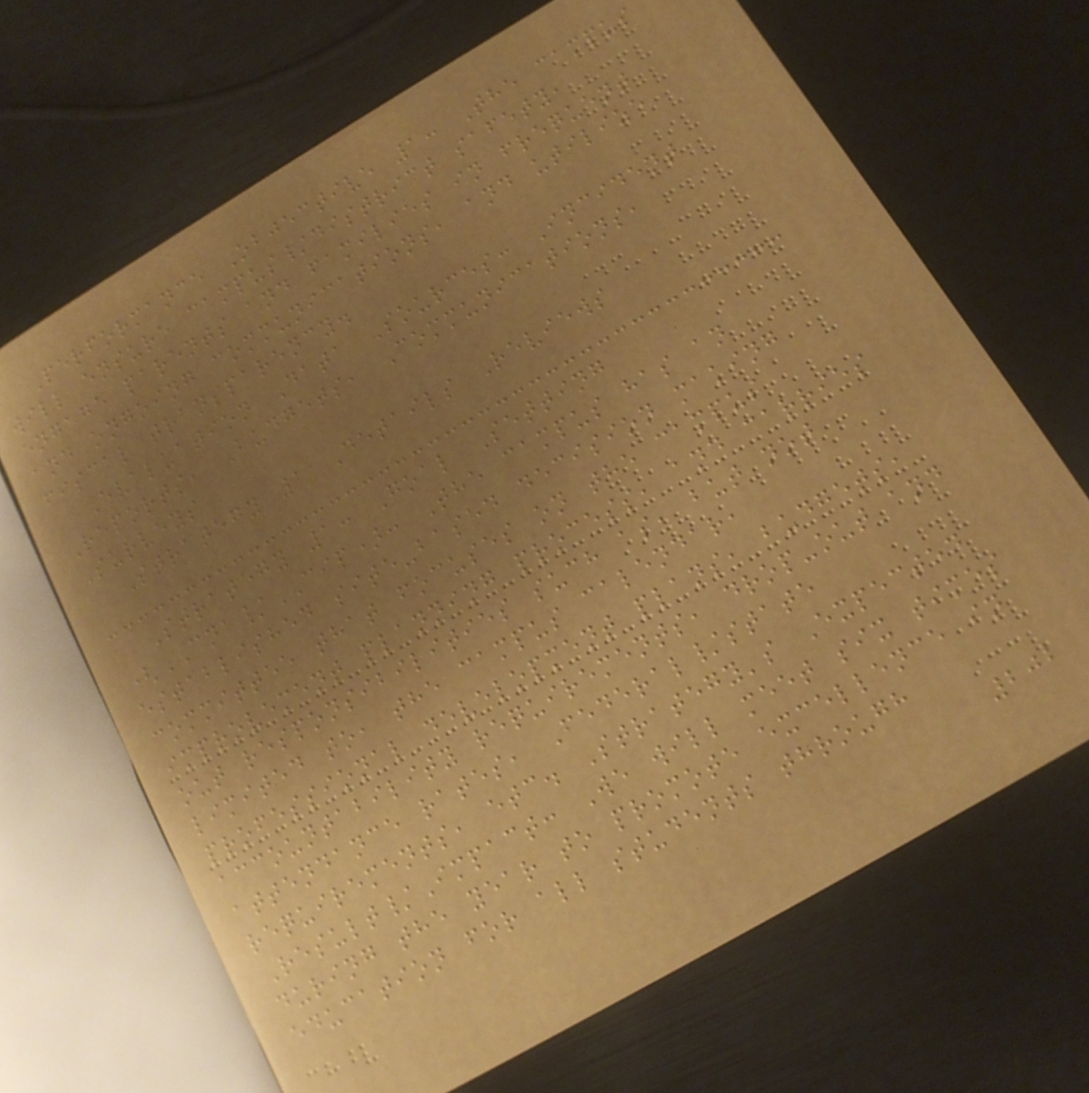Performance Objective 1: The campus
will ensure campus/district safety,
engage parents and families in frequent
and ongoing communications, and utilize
fiscal transparency.
Evaluation Data Sources: Incident
Reports, Budgets, Communications,
Surveys
Strategy 1 Details Reviews
Strategy 1: Goal Setting
(CNA/CIP): The campus has an
established site-based decision making
committee that focuses on the campus
improvement planning process, and carries
out responsibilities such as, but not
limited to, the campus calendar,
professional development plans, budgets,
accountability requirements, drop-out and
attendance rates, Federal/state
requirements, etc. Strategy's Expected
Result/Impact: We will meet six times
during the year to promote excellence in
education for all students through
202
